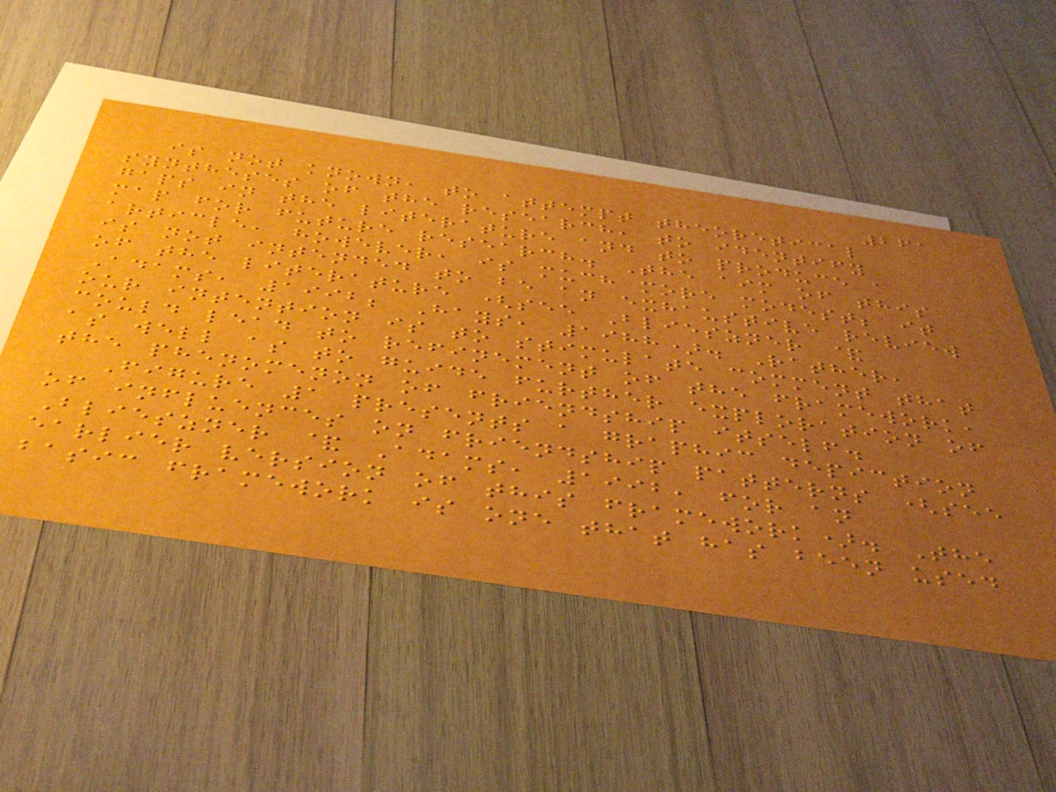261
is not known, to attempt theoretical
syntheses of the research, to identify
gaps in the literature and to produce a
map for future research. The aim of this
article, however, is much more modest; it
is not intended to be an exhaustive review
of the literature (see Blieszner &
Adams, 1992; Hays, 1988). Rather,
our intention is to stimulate comment that
could lead to refinement of the framework,
as well as to guide further exploration of
the phenomenon of friendship itself.
Figure 1 presents a graphic depiction
of influences on friendship patterns (see
Blieszner & Adams, 1992, for an
earlier version of this framework). The
basic framework is one that has been used
